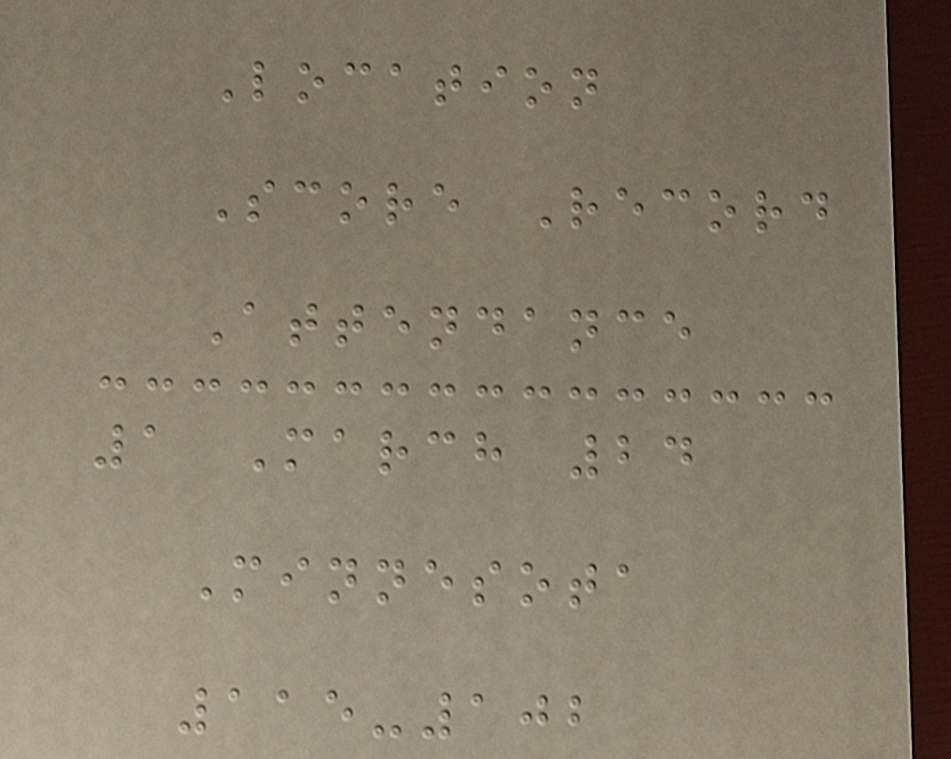Location
Score Record
Attendance
1 March 24
Minnesota
115-102
